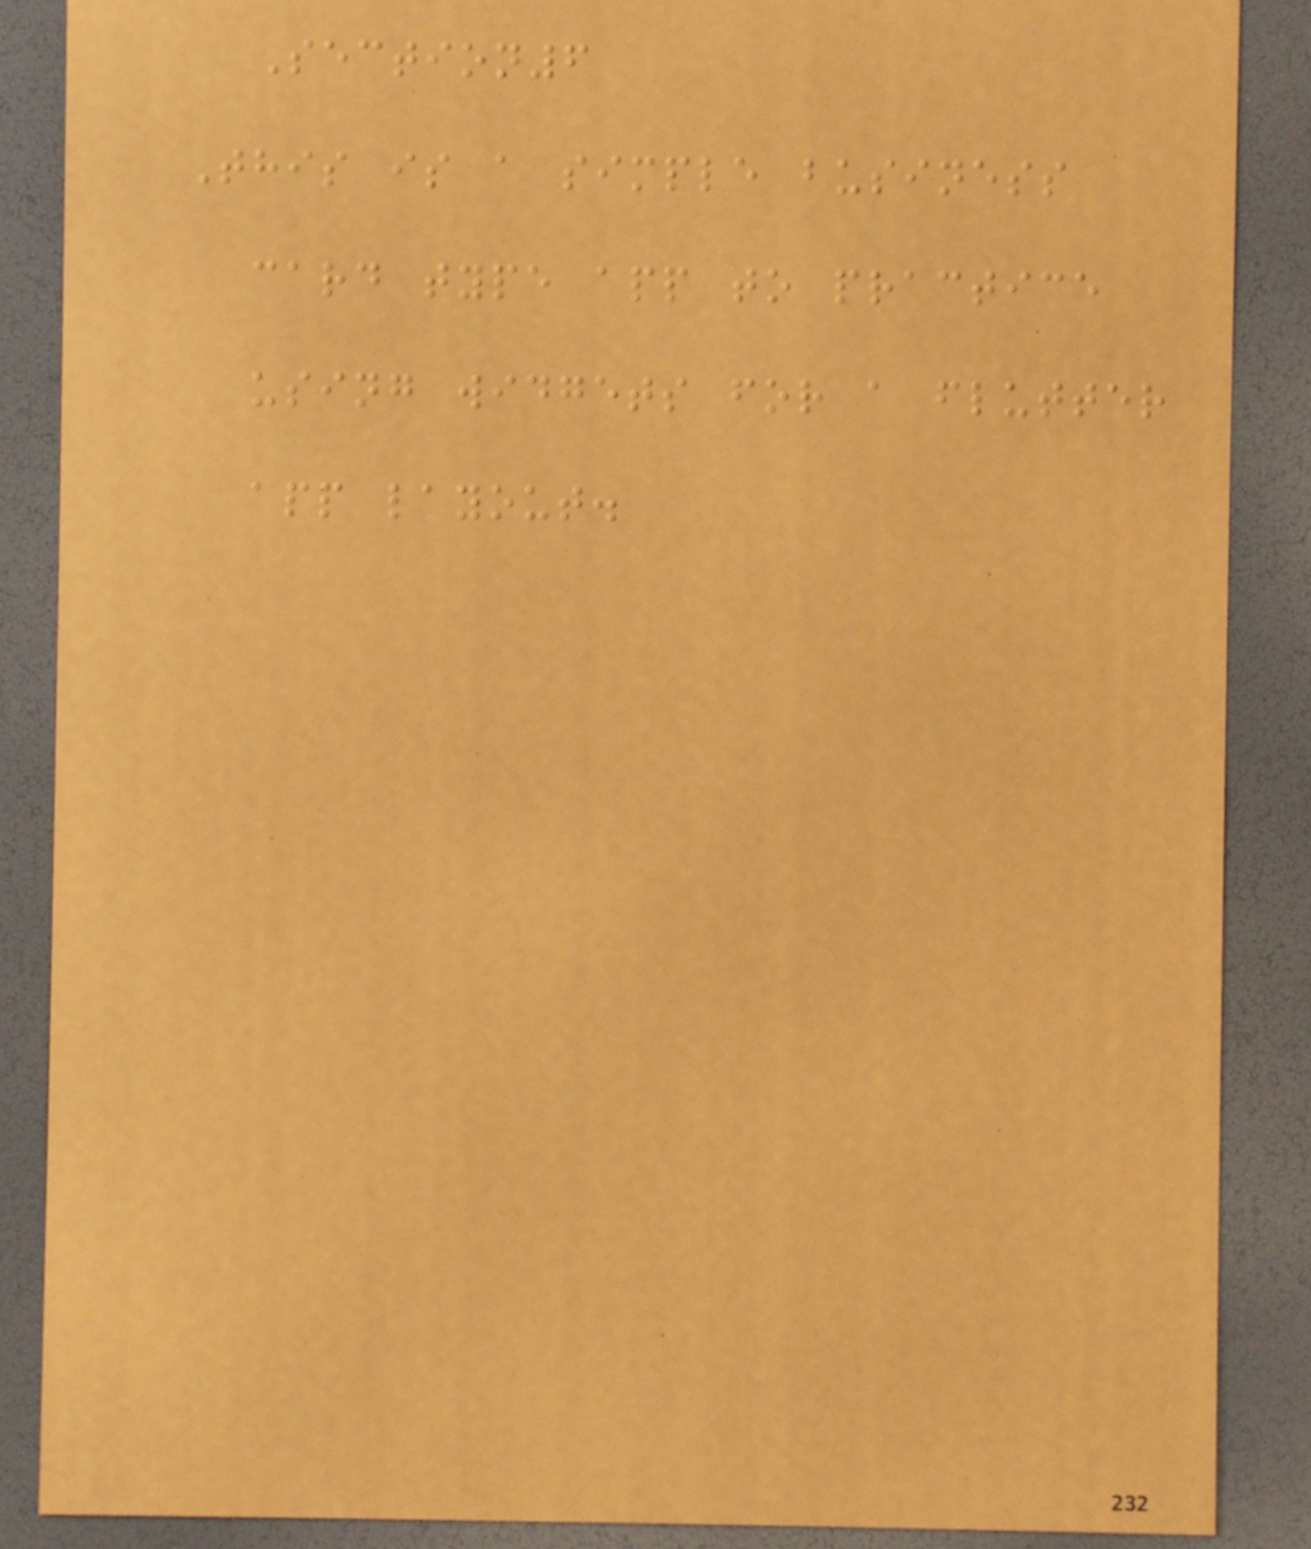Section6
This is a simple business
card type app to practice
using widgets for a flutter
app layout.
